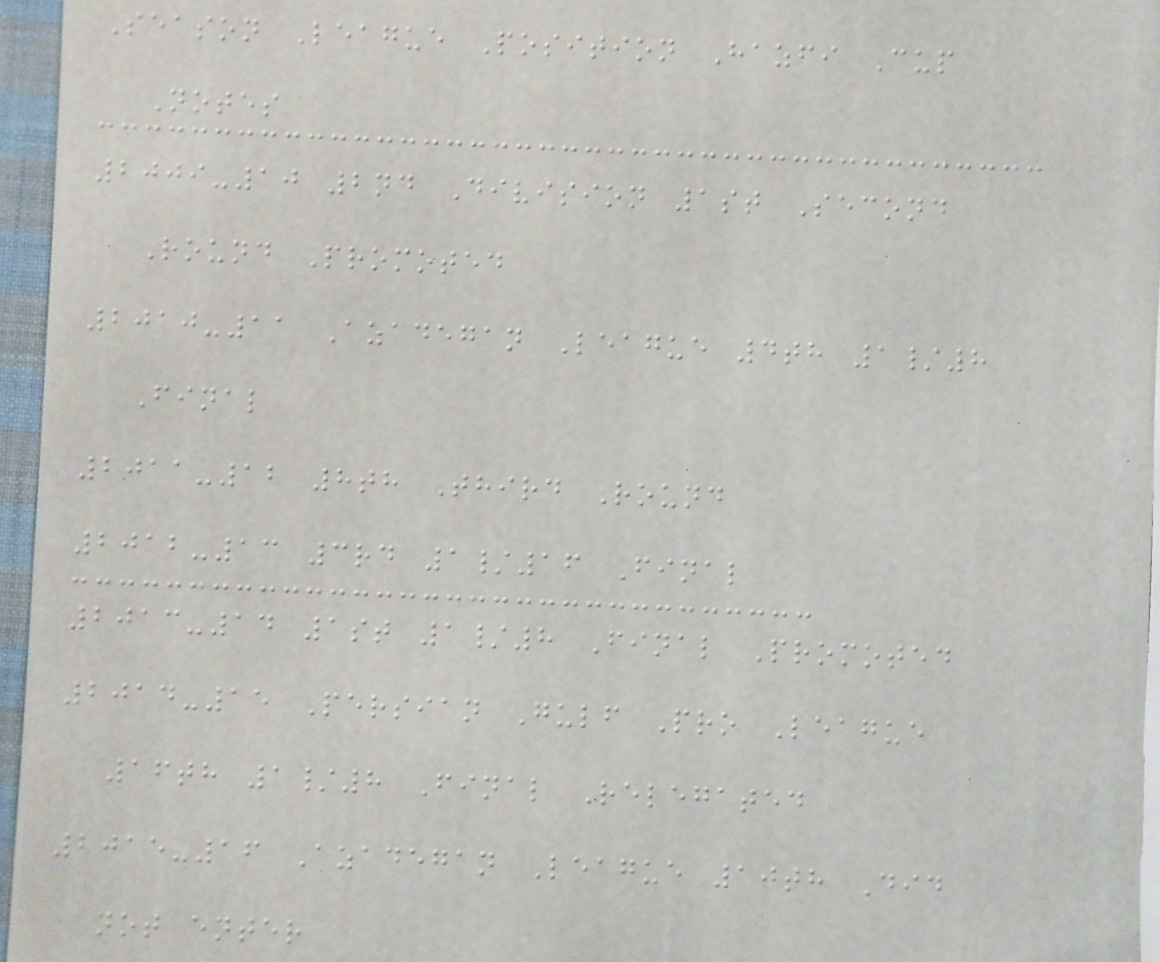Season League Position Hazfi Cup
Notes
2009-10 2nd Division 1st Second
Round Promoted
2010-11 Azadegan League 4th 1/8
Final
2011-12 8th Third Round
2012-13 3rd 1/16 Final
2013-14 1st 1/8 Final Promoted
2014-15 Persian Gulf Pro League
16th 1/8 Final Relegated
2015-16 Azadegan League 10th Did
not enter
